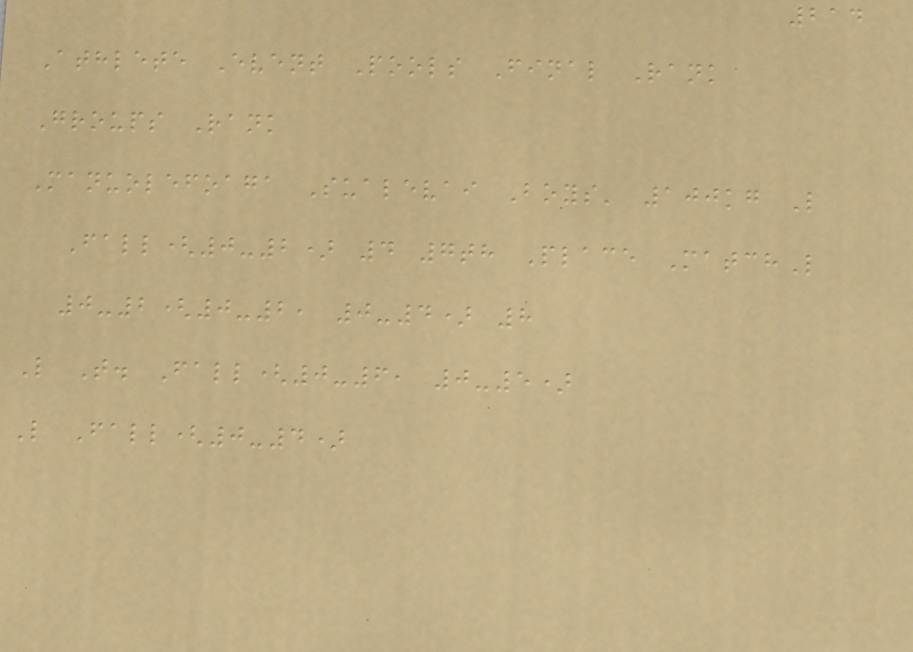214
Athlete Event Pools Final Rank
Groups Rank
Manuolefoaga Sualevai Boys' 100kg L
Fall(0-2) 4 7th Place MatchL
0-2(0-2, 0-4) 8
L T. Fall(0-6, 0-5)
L Fall(0-4)
